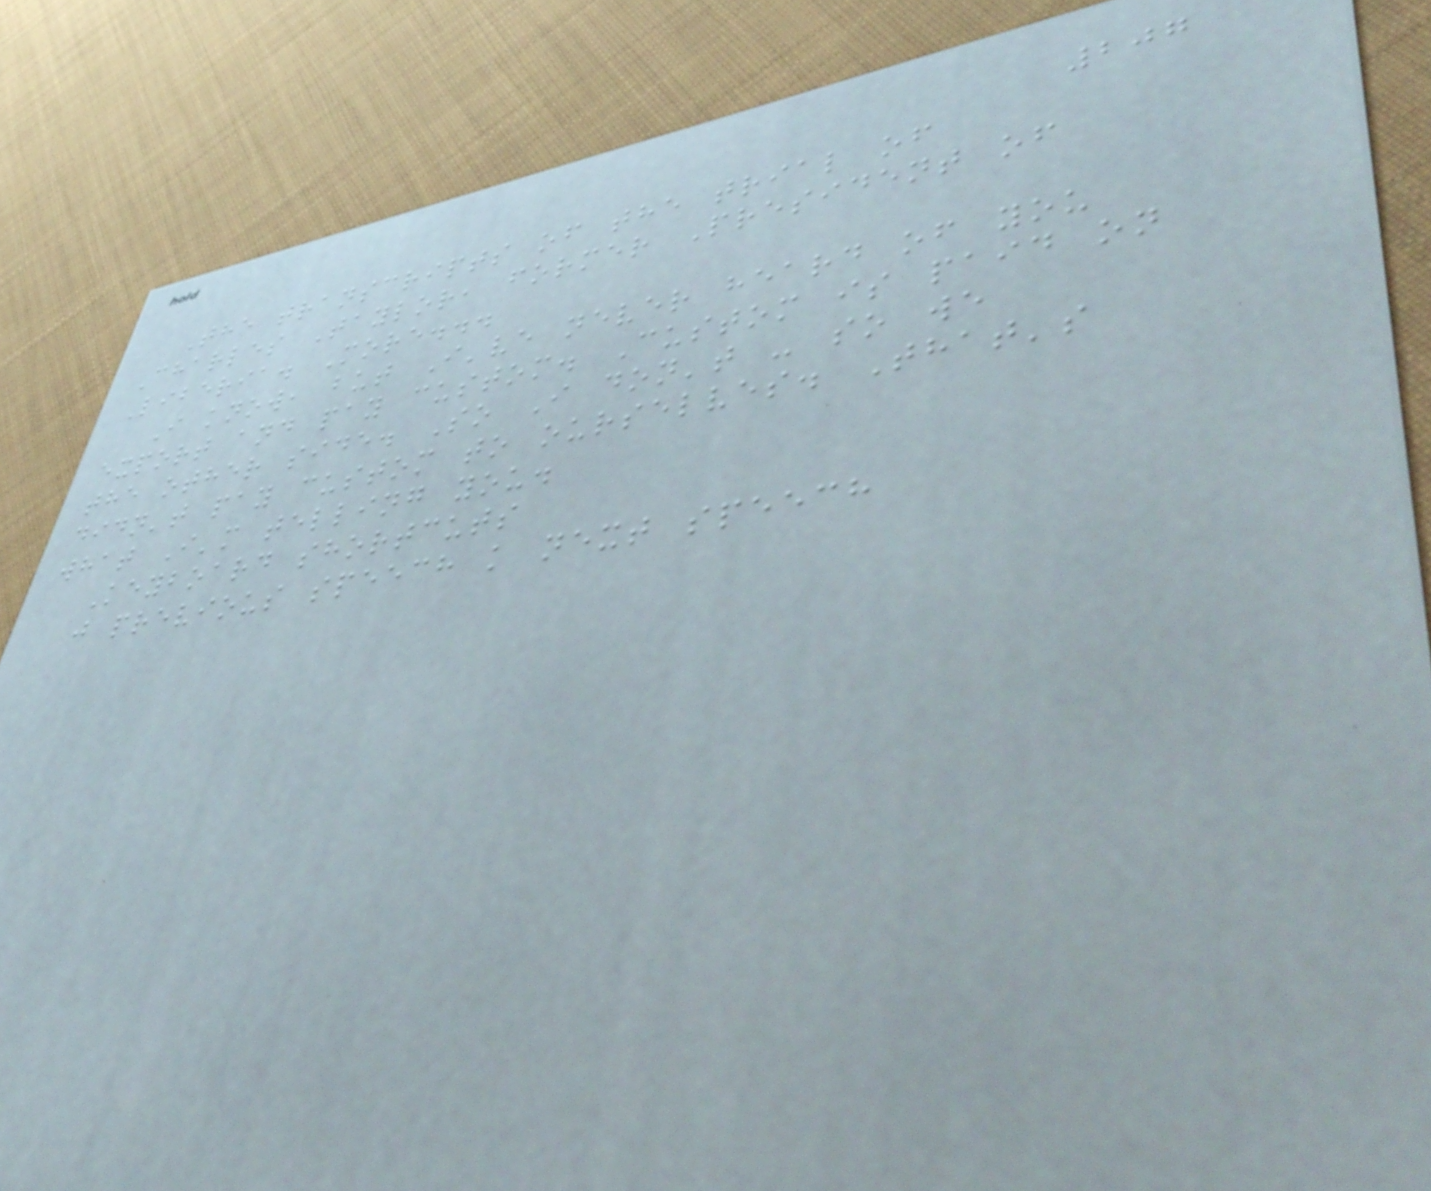207
The transcripts of the trial of
Charles Taylor, former President of
Liberia. More...
I know, but I've never heard of you
export and pay custom. Custom is paid on
the other side. So I don't - so we
didn't pay custom to ourselves. That's
what I'm telling you.
Keyboard shortcuts
j previous speech k next speech
